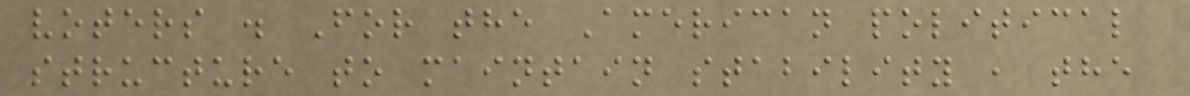voters . For the American political
structure to maintain stability , the
